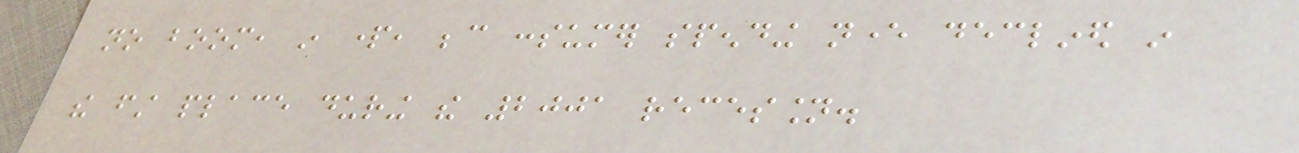no boom, in part, because consumer spending never declined in
the first place during the 2001 recession.
